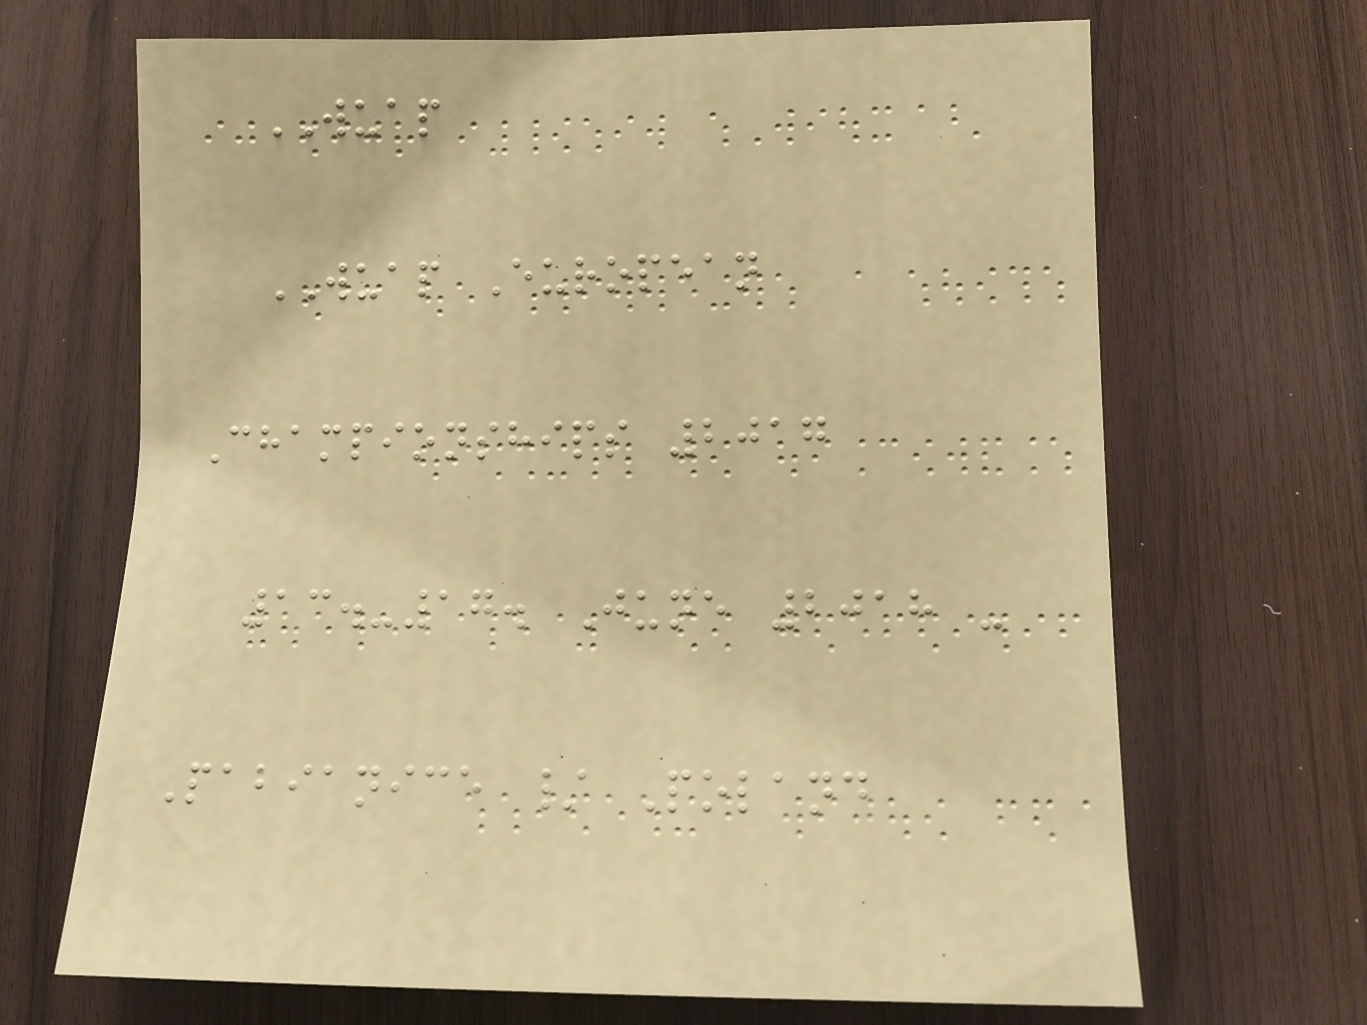WUAP
WUAP European
Championships 2017
13.-17. June 2018 -
Pabianice / Poland
